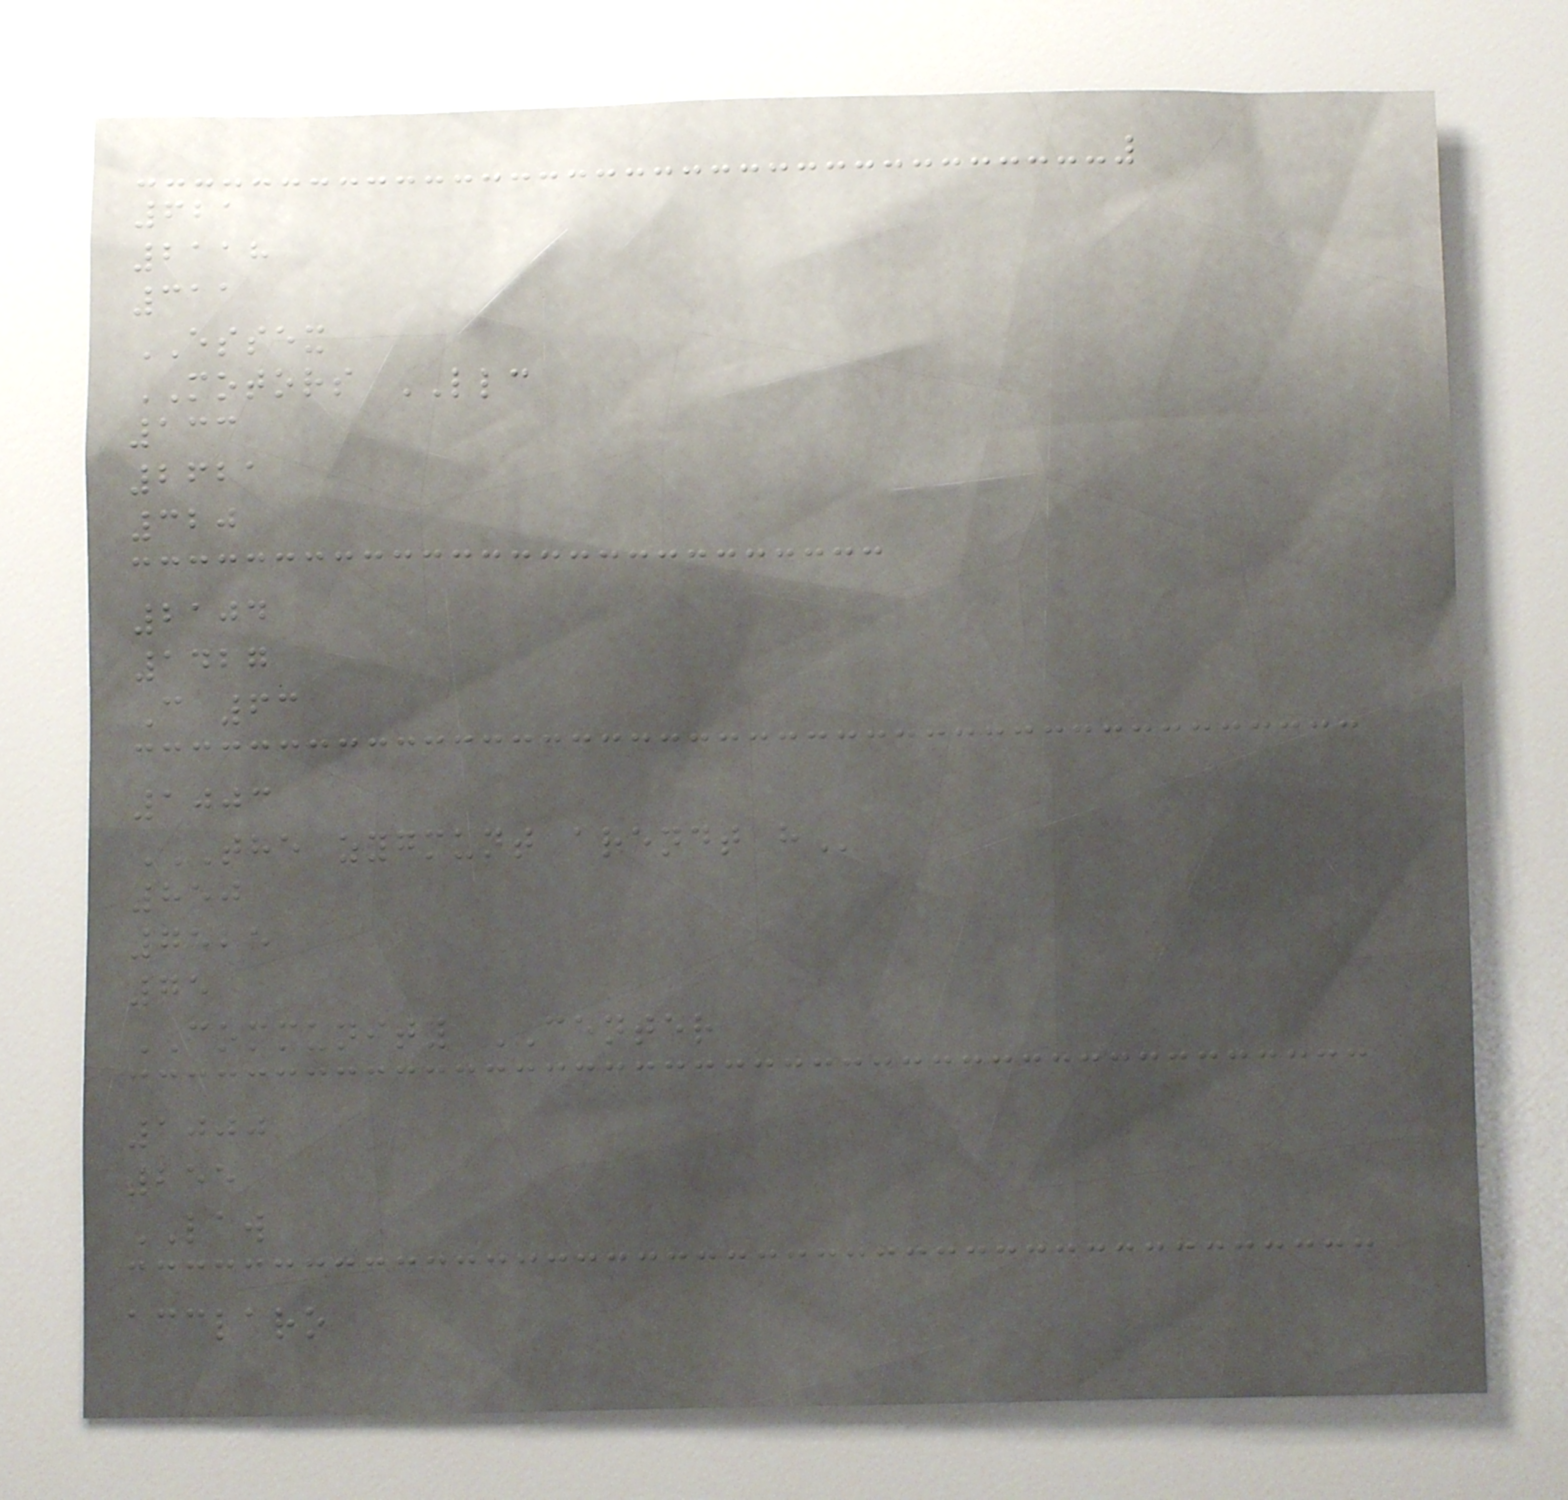621
2118
311
ESSEX
MOTORS LLC
133
2621
320
2104
1427
C 63
1003
THE ZYGMUNT ARENDT H
850
7525
75
COMMUNITY CENTER
1000
255
LAW
acclaro
